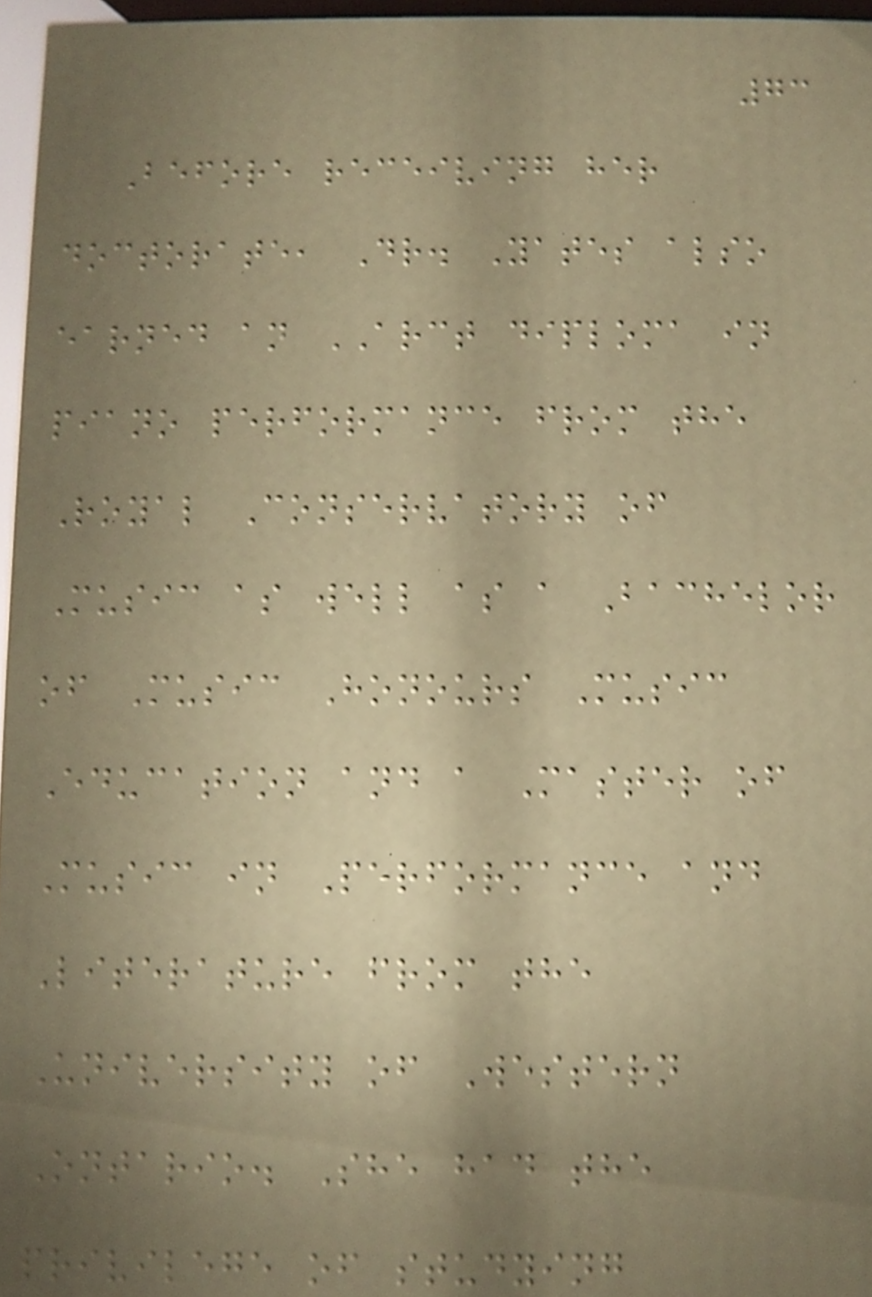73
Before receiving her
doctorate, Dr. Yates also
earned an ARCT diploma in
piano performance from the
Royal Conservatory of
Music as well as a Bachelor
of Music Honours Music
Education and a Master of
Music in Performance and
Literature from the
University of Western
Ontario. She had the
privilege of studying
